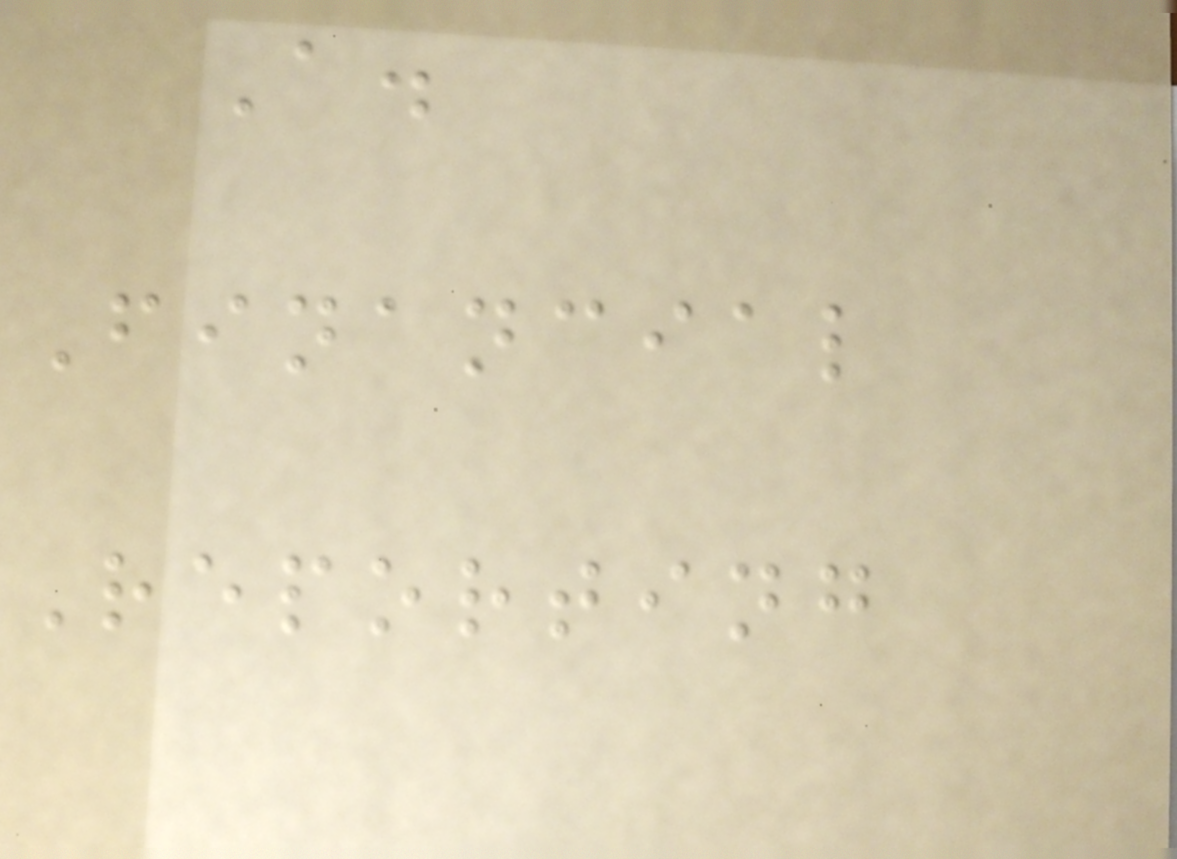A.
Financial
Reporting
